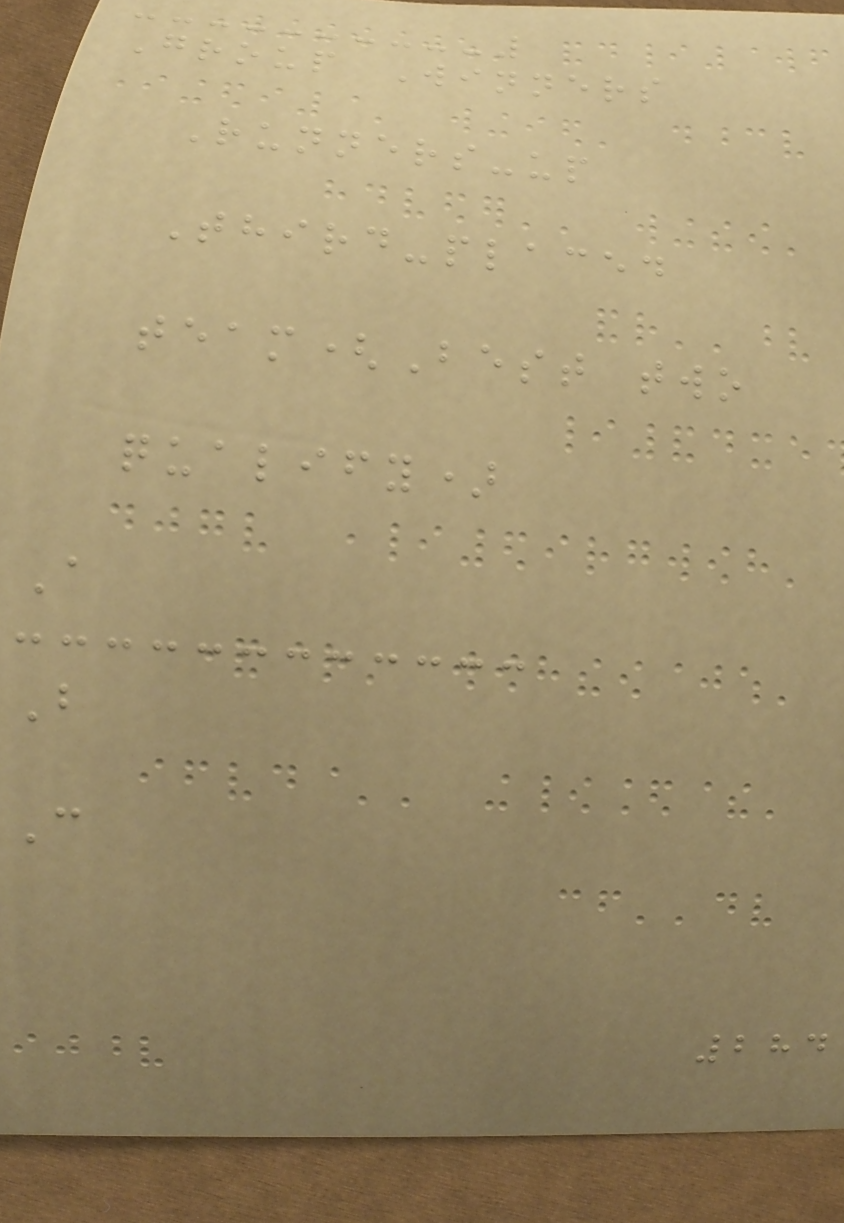Group Winners
Runners-up
Third-placed
team(Best two
qualify)
A
B
C
284
